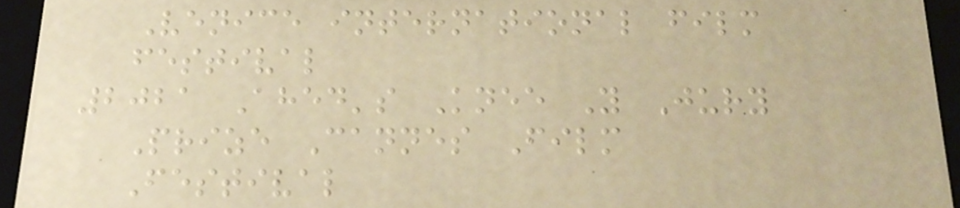Venice international film
festival
2021 Ahed's Knee Y Jury
Prize Cannes Film
Festival
